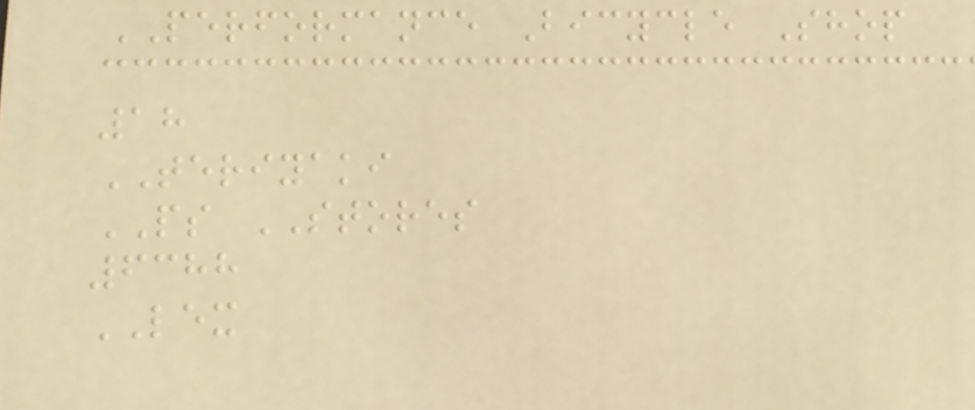PERFORMANCE Bicycle Shop
18
TERIYAKI
PS STORES
6388
LEX
